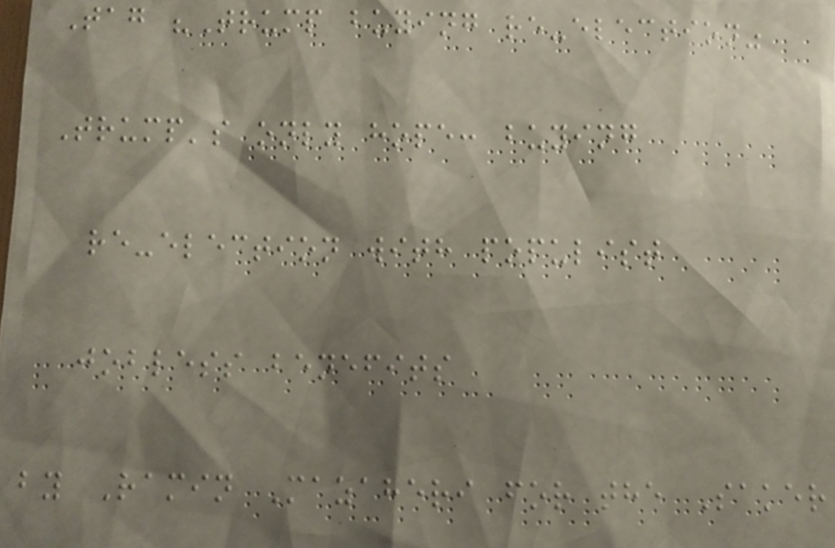Tag "Trump buying re-election"
Trump's only hope: buying
re-election with populist
jobless benefits
by Ramin Mazaheri for the Saker
